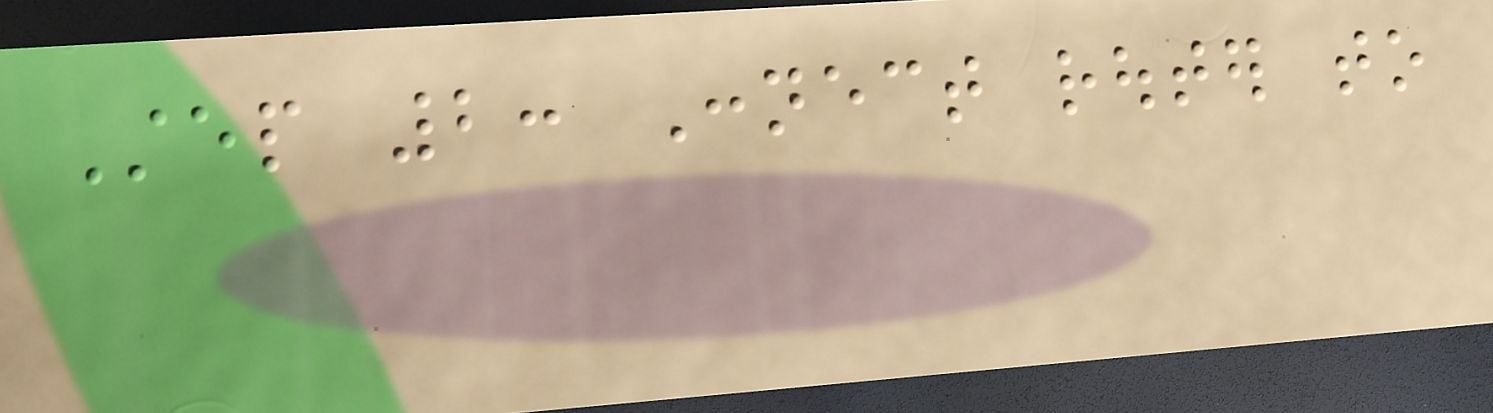Step 2: Connect router to
